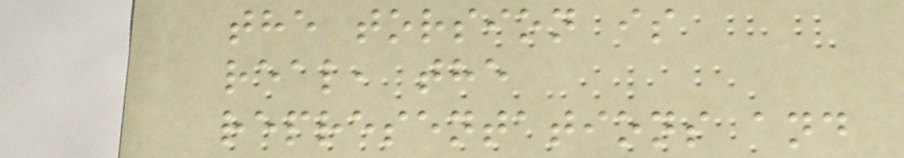the torsion is
real, the
representations and
